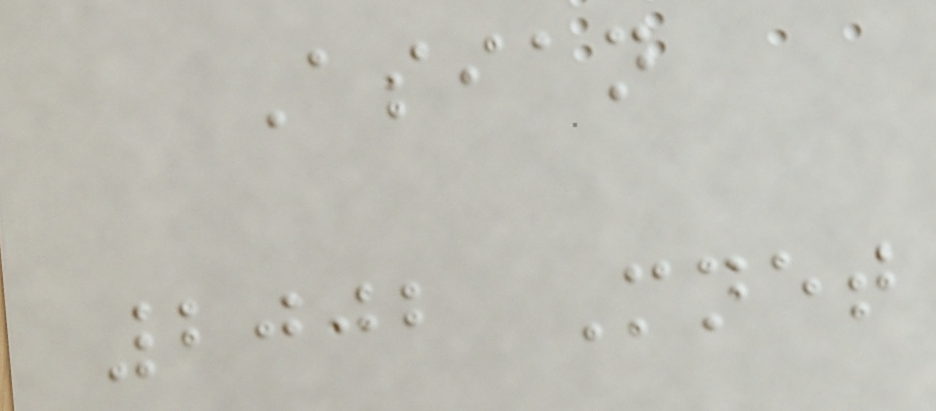Asian
2002 Mnet
